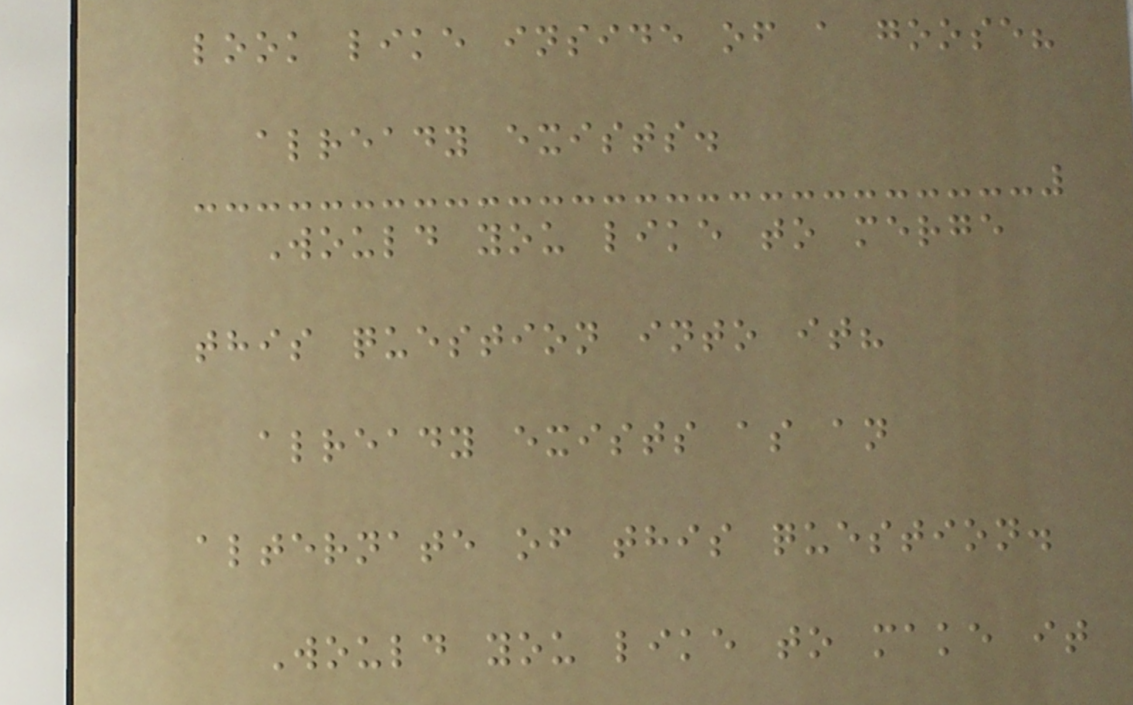look like inside of a goose?
already exists.
Would you like to merge
this question into it?
already exists as an
alternate of this question.
Would you like to make it
